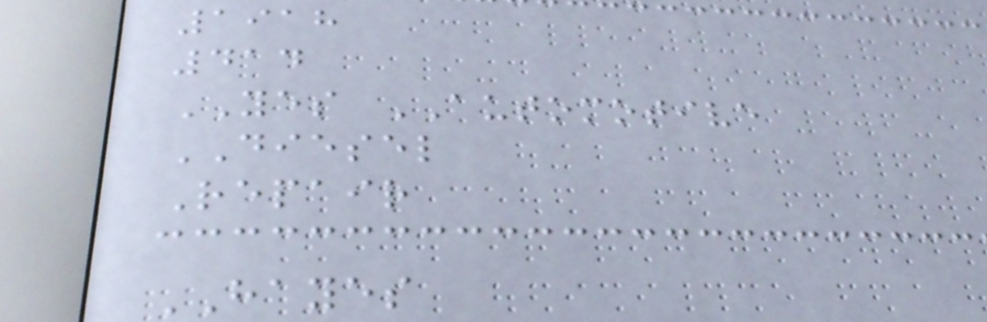1918
414
YES AUTOMOTIVE
DIESEL
Repair
HAYES
